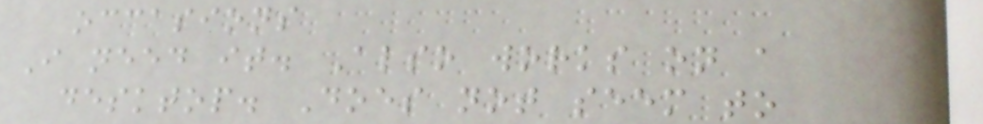occasions
I need it. Also works on a
desktop. Does not seem to
